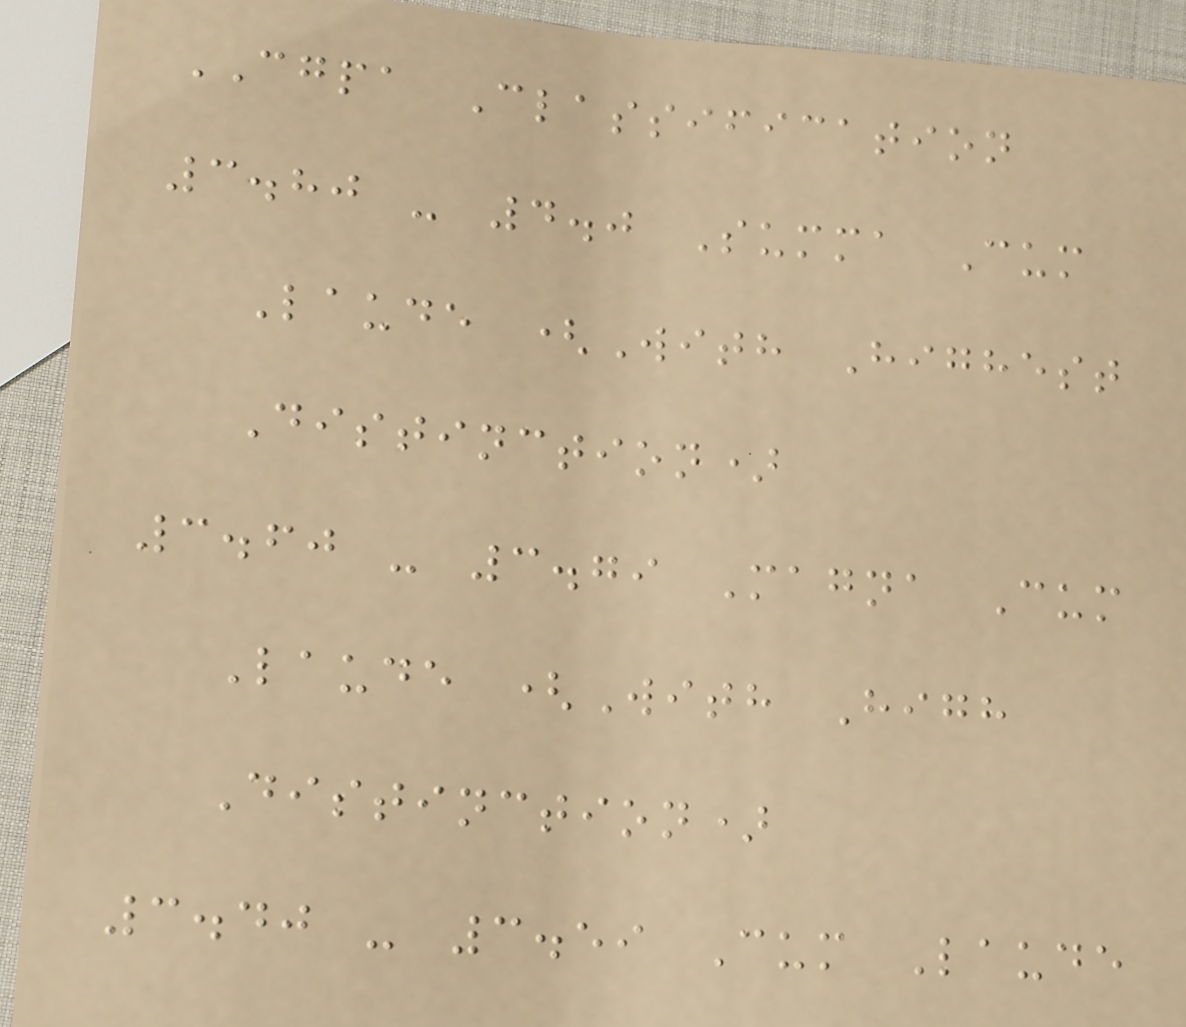CGPA Classification
3.80 - 4.0 Summa Cum
Laude (With Highest
Distinction)
3.60 - 3.79 Magna Cum
Laude (With High
Distinction)
3.40 - 3.59 Cum Laude
